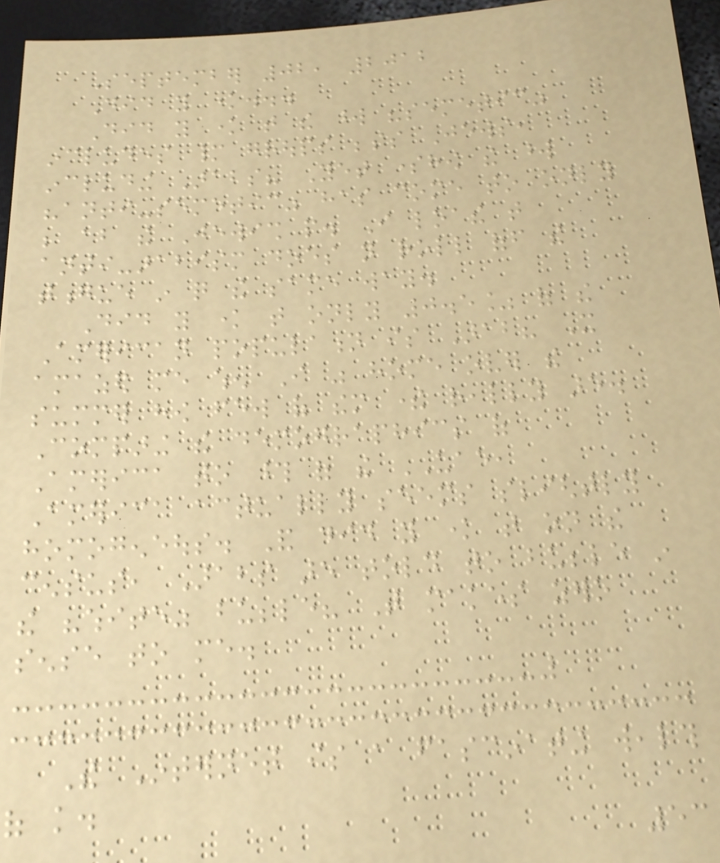September 02, 2012
Did you know...
Did you know that the word "semetic"
includes many groups besides Jews,
including Arabs? Yet somehow the word
"anti-semetic" has come to only
be about the Jewish people. I loathe that
anti-arabism does not roll off the
tongue in quite the same way.
Did you know that only 0.5% of the
American population is Arab? It
amazed me when I was home over the
summer how few of them there really are.
Comparing the demographics of
America to those of the UAE,
America actually seems slightly
homogeneous. And did you know that on the
census, Arabs are told to bubble in
the "white" bubble? That makes zero
sense to me.
The Internet is a fascinating wealth
of knowledge.
53
